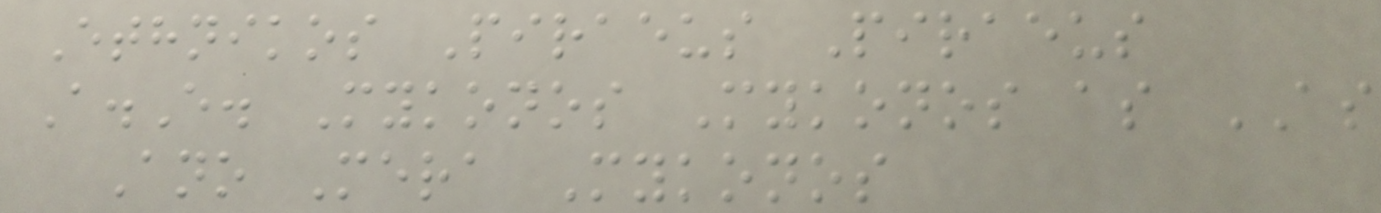Ethnikos Piraeus Piraeus
A.E. Mykonos Mykonos as AS
Ano Mera Mykonos
